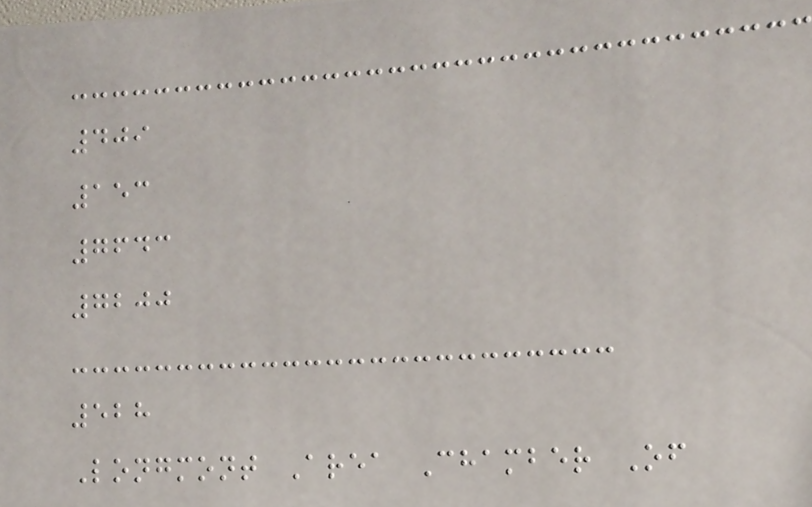409
153
7643
7200
528
Longmont Area Chamber Of
